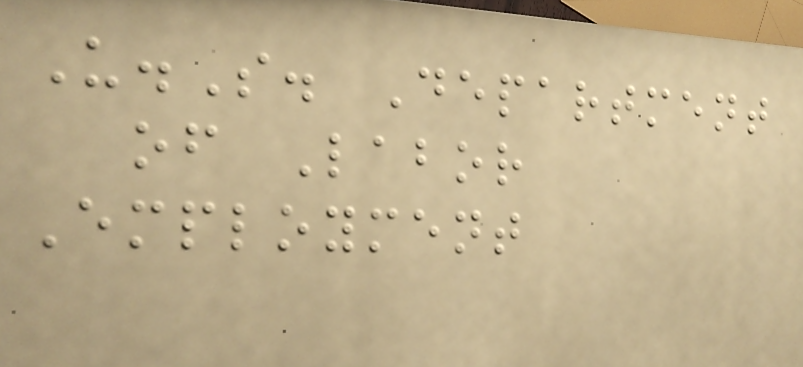U.S. Department
of Labor
Employment
